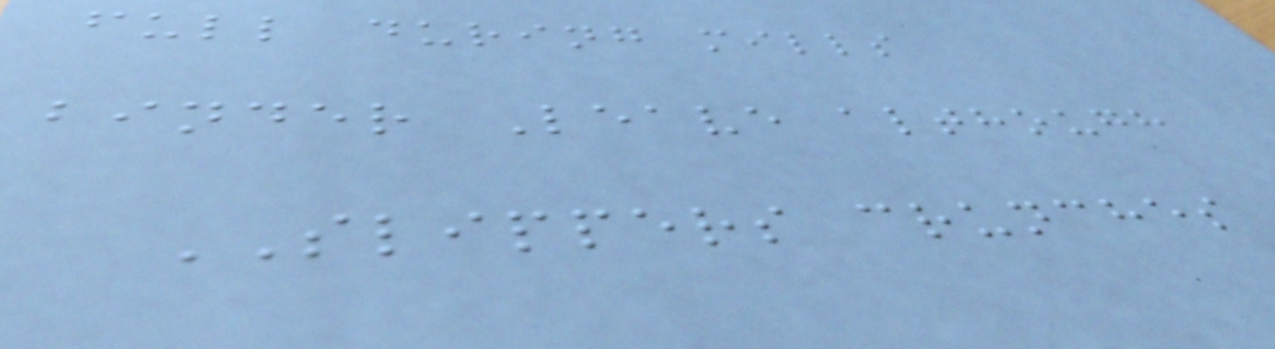full during mills
binder Leave although
SLIPPERS crunches
